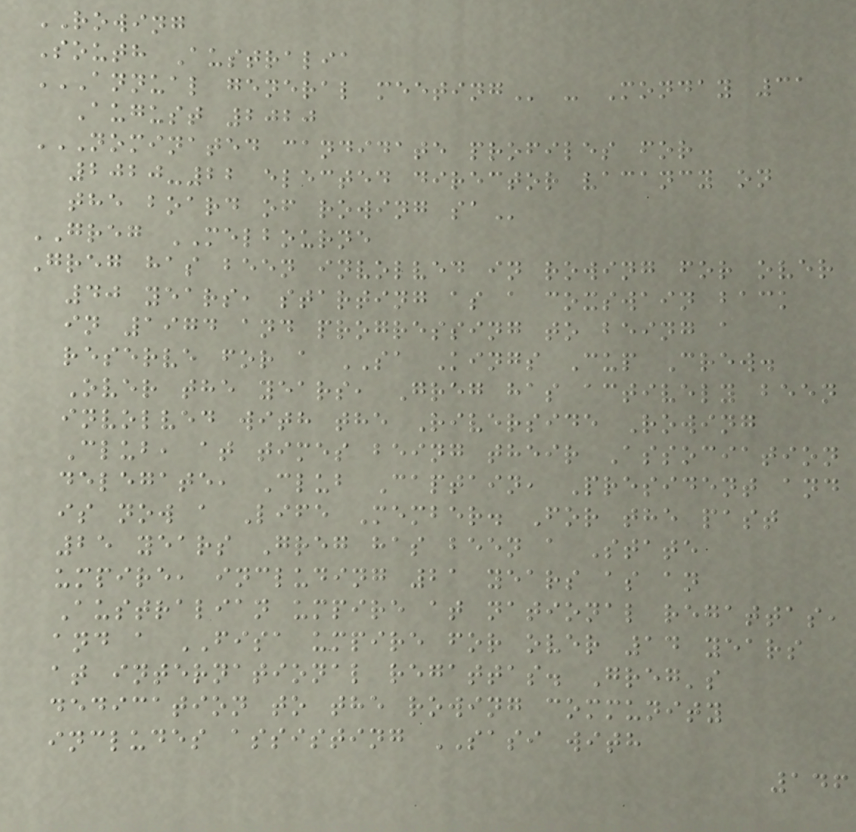ROWING
South Australia
ANNUAL GENERAL MEETING - Monday 31
August 2020
NOMINATED CANDIDATE PROFILES FOR
2020-22 ELECTED DIRECTOR VACANCY ON
THE BOARD OF ROWING SA
GREG MELBOURNE
Greg has been involved in rowing for over
40 years, starting as a coxswain back
in 1974 and progressing to being a
reserve for a SA Kings Cup Crew.
Over the years, Greg has actively been
involved with the Riverside Rowing
Club, at times being their Association
delegate, Club Captain, President and
is now a Life Member. For the past
25 years Greg has been a State
umpire, including 21 years as an
Australian umpire at national regattas,
and a FISA umpire for over 14 years
at international regattas. Greg's
dedication to the rowing community
includes assisting SASI with
146
